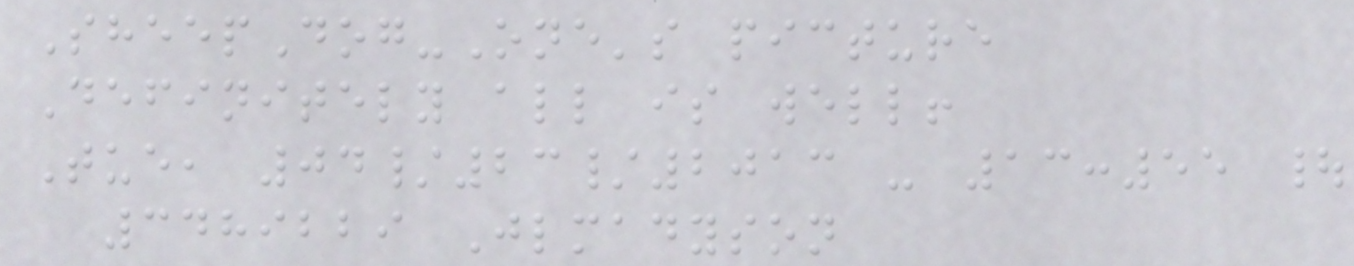SheepDog-One's picture
Definitely all is well!
Tue, 04/23/2013 - 13:55 |
3489229 Jlmadyson
